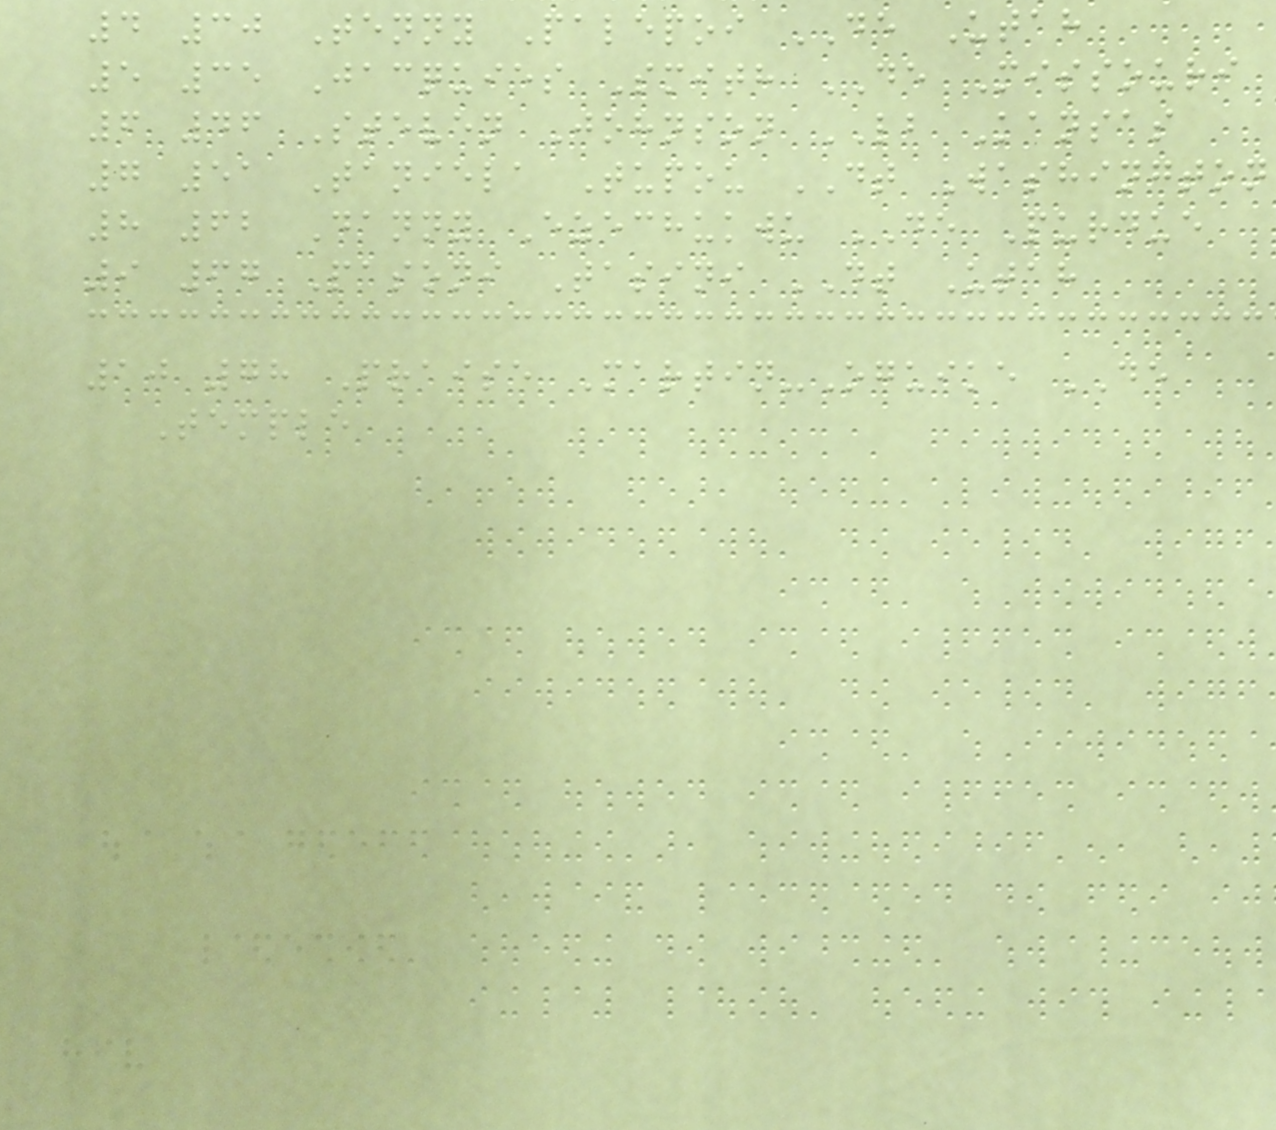4 30 Tenny Palepoi DE Utah
5 35 Jacquies Smith DE Missouri
6 46 Steven Johnson LB Kansas
7 51 Taniela Tupou DT Washington
8 62 Danny Ezechukwu DE Purdue
9 67 Pasoni Tasini DT Utah
10 78 Praise Martin-Oguike DE
Temple
